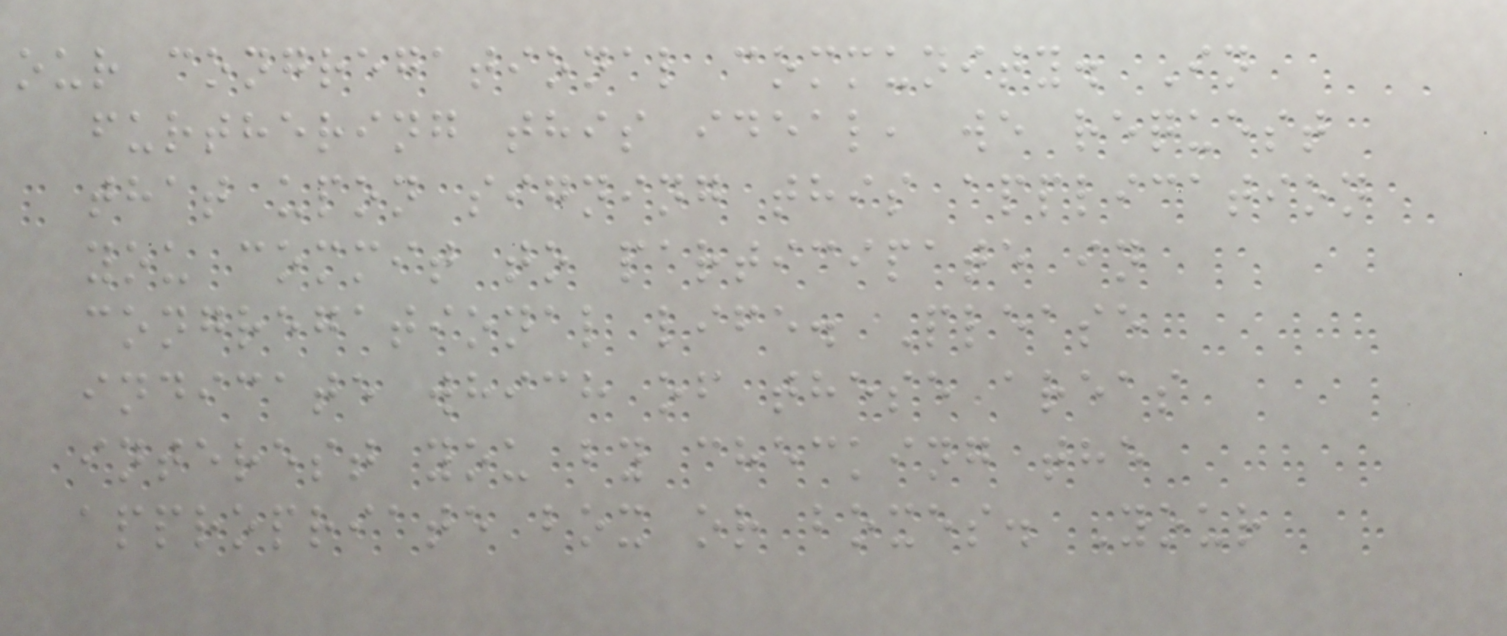our congregational community. In
furthering this ideal, we request
that upon signing this application
you commit to participate in
congregational life. Please
indicate which of these areas
interest you by checking the
appropriate box or boxes. Your
